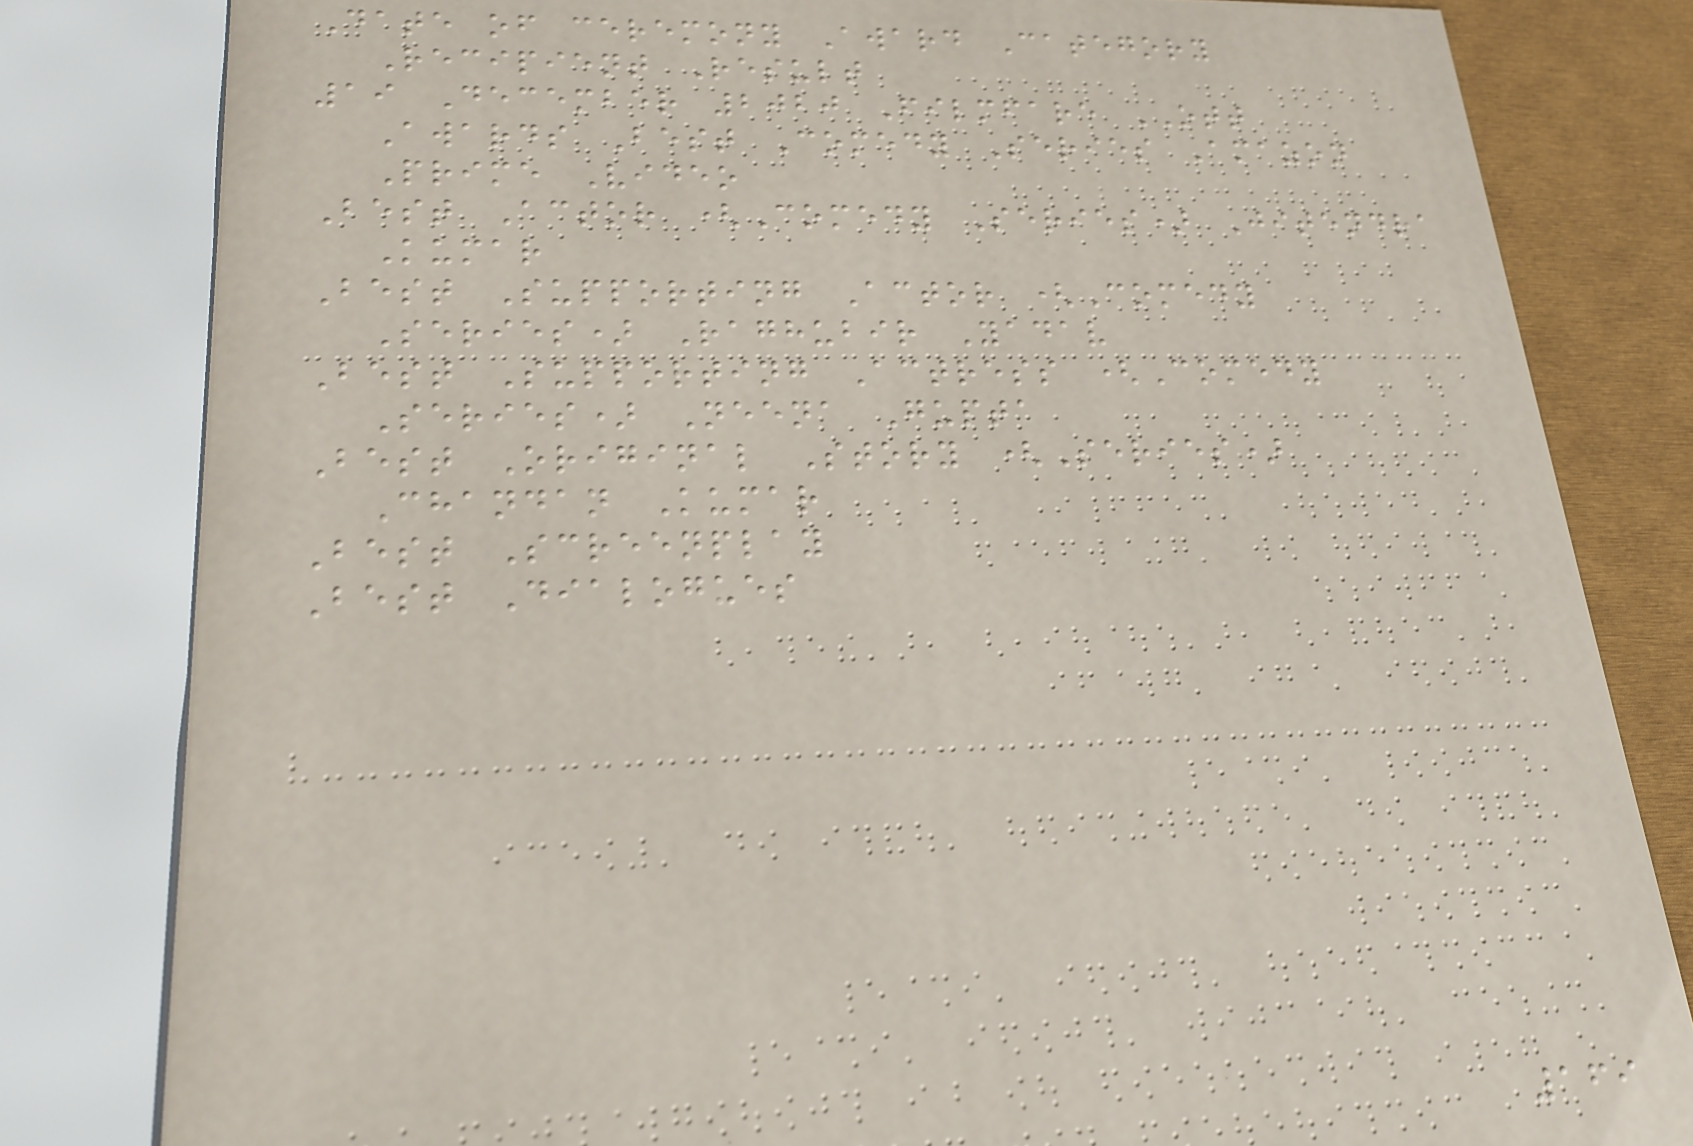Date of ceremony Award Category
Recipient Result
19 December 2020 Filmfare OTT
Awards Best Comedy Series Amazon
Prime Video
Best Actor (Comedy Series) Jitendra
Kumar
Best Supporting Actor (Comedy
Series) Raghubir Yadav
Best Supporting Actress (Comedy
Series) Neena Gupta
Best Original Story (Series)
Chandan Kumar
Best Screenplay
Best Dialogues
169
